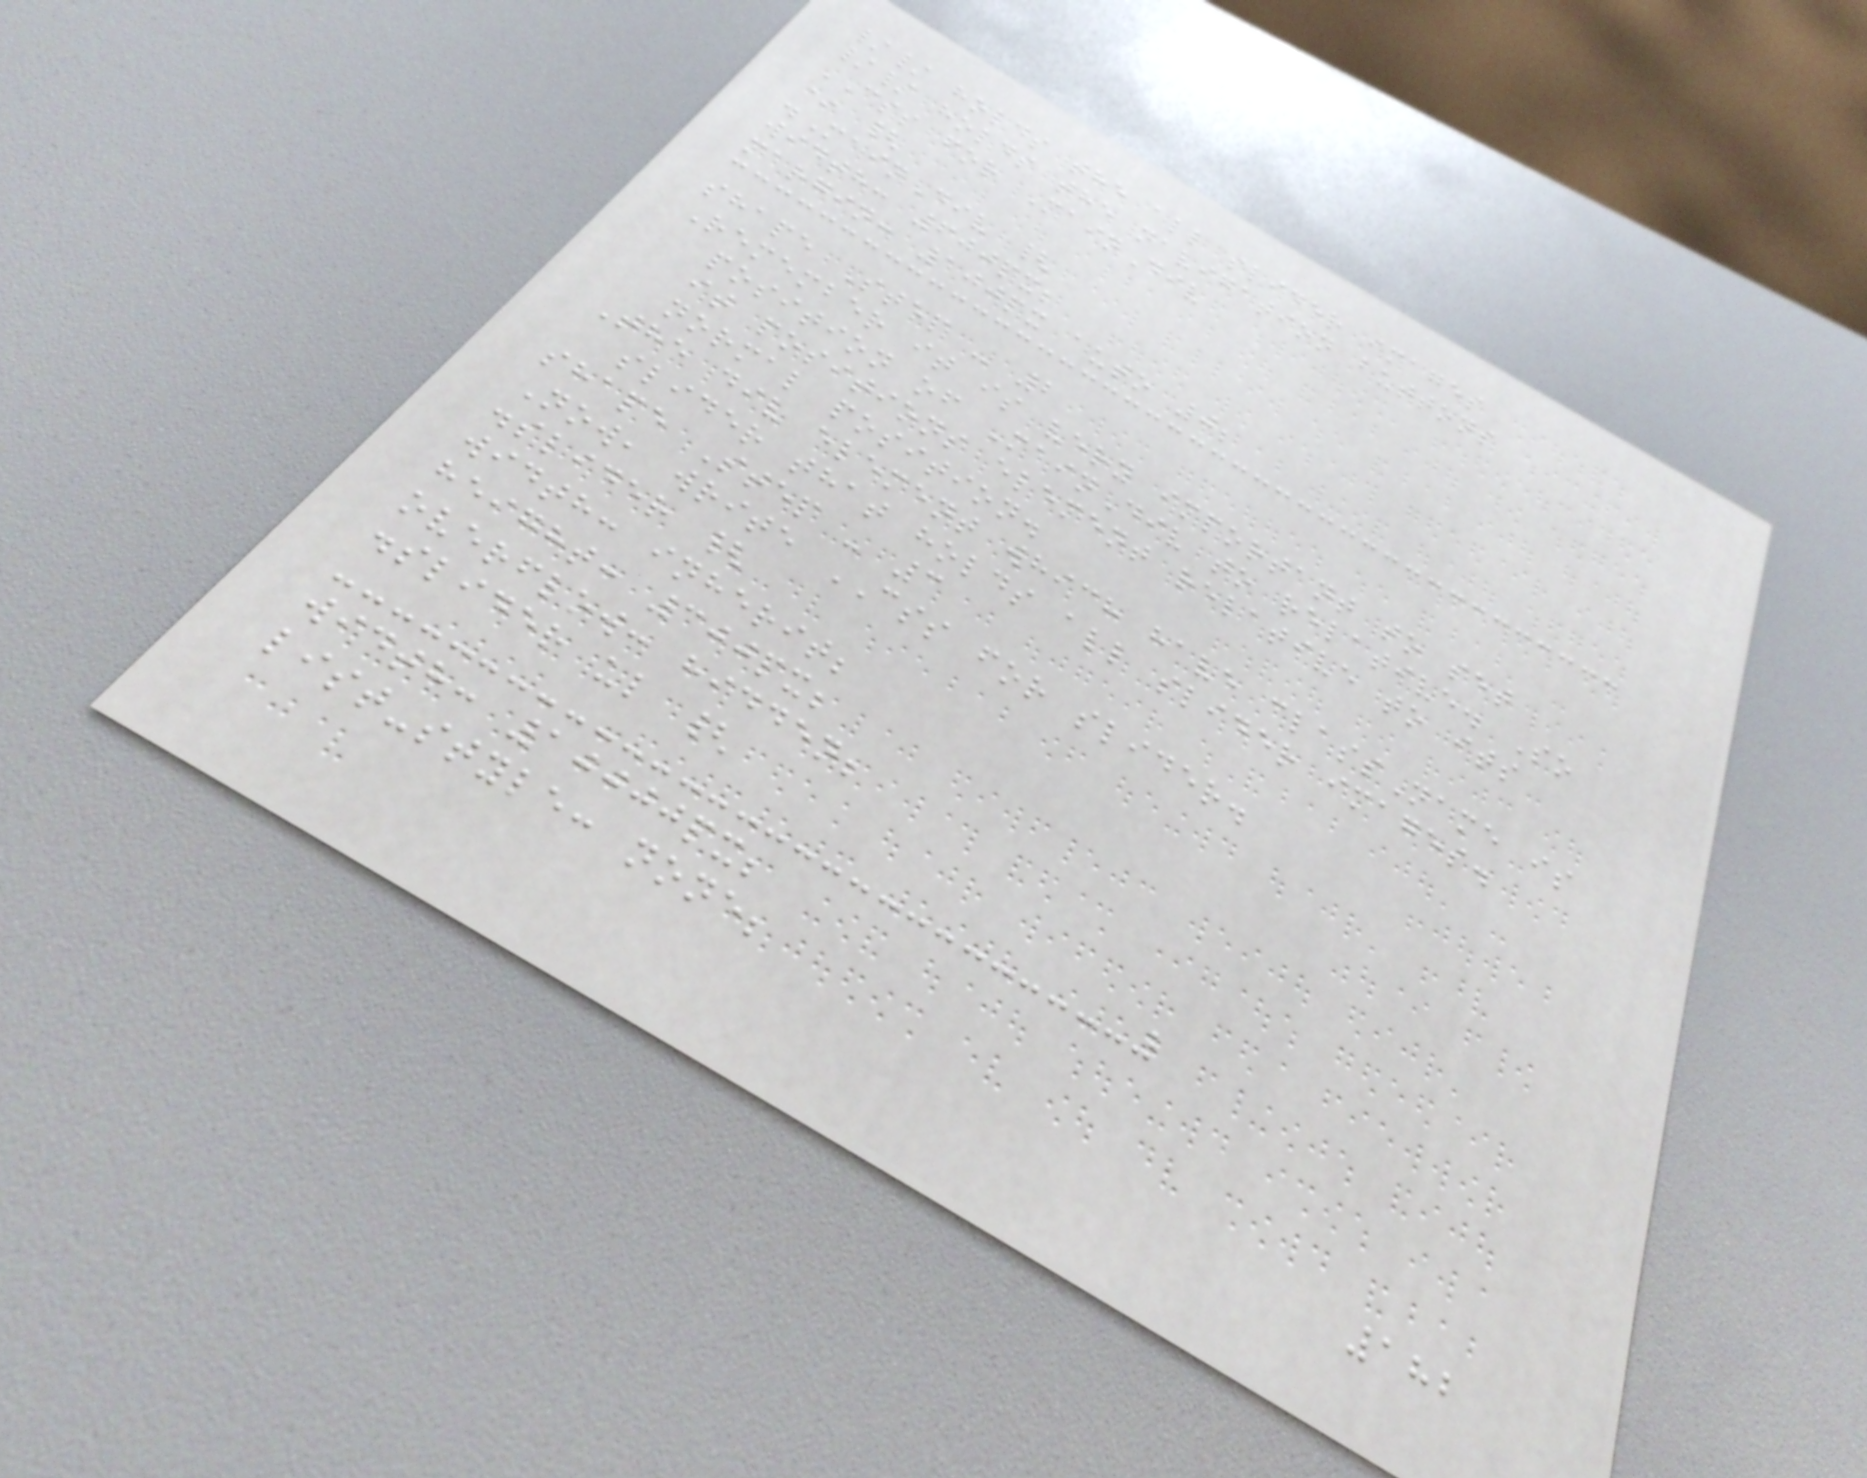// holds the all slider images
// holds the navigation buttons
CSS for MainDiv
* {
.MainDiv {
width: 600px;
margin: 100px auto 0;
shape Step - 2
Remember it is very important to set
position of MainDiv to relative. So
it positions element relative to its
normal position.
The div element which have className is
slider that holds all slider images.
shape Step - 3
Now, write CSS for slider.
.slider {
width: inherit;
height: 300px;
overflow: hidden;
.slider ul {
width: 10000px;
list-style: none;
182
